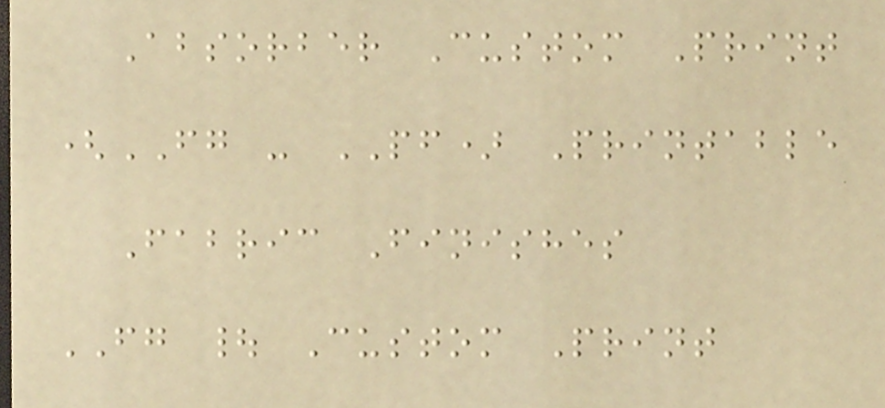Absorber Custom Print
(FG - PF) Printable
Fabric Finishes
FG | Custom Print
